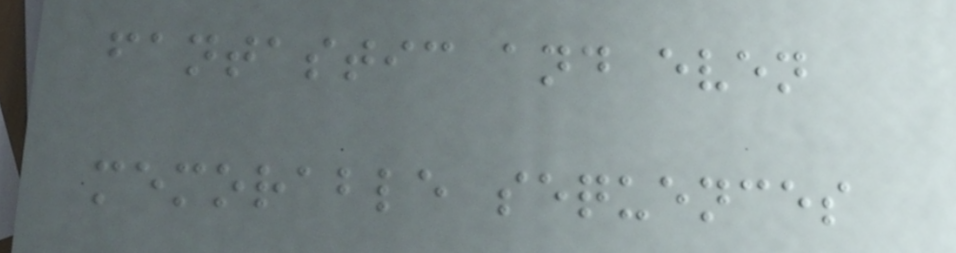fantastic and even
memorable sequences
